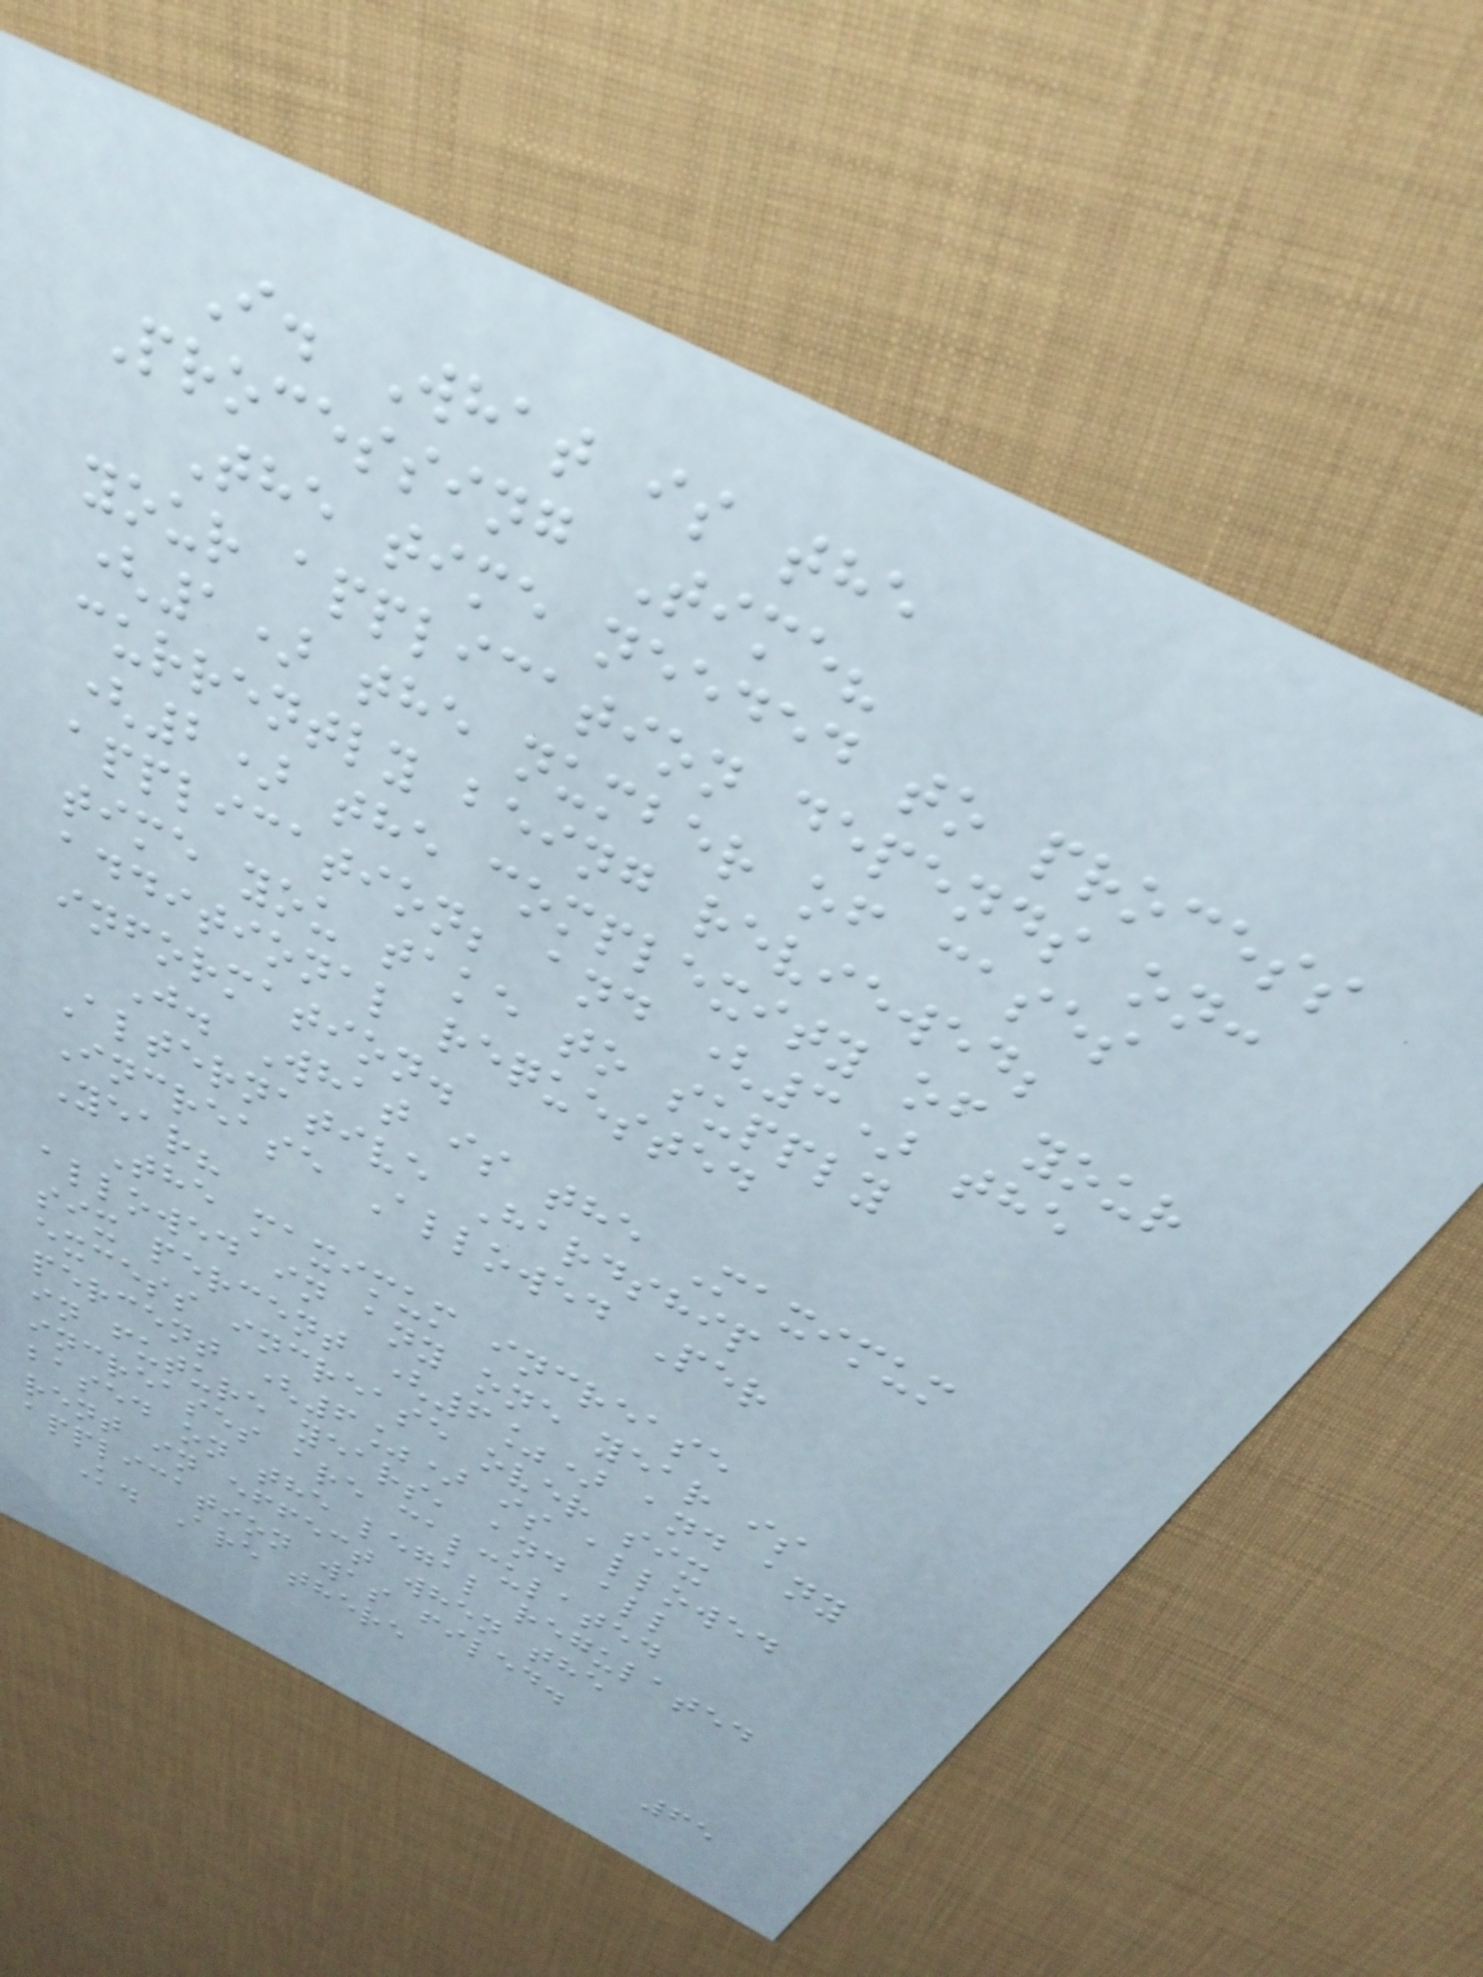I. What is the
Processing Time?
The time needed to process
your application depends on:
(1) the number of cases
currently being reviewed;
(2) the complexity of your
application; and (3) the
time you take to supply
additional requested
information.
J. What is the Maximum
Alternative Hardship
Increase Allowed Per
Year?
The maximum increase
allowed in any one year is
six percent (6%) and any
excess increase over six
percent (6%) is allowed
in future years, and all
increases are calculated
based on the legal regulated
rent in effect when the
application was filed.
K. Are there
65
